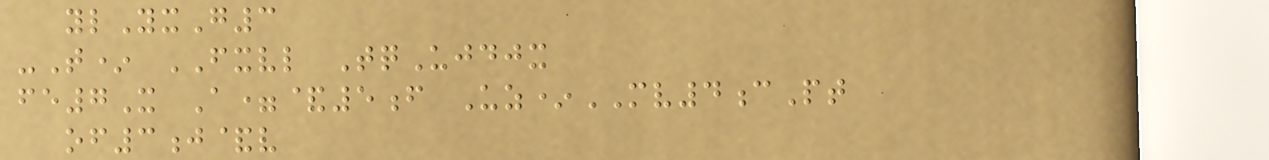ylYxG3
-T* FXVL TqUjdjx
fe7X A=&5f Uz*MV4cPt
of3j&v
